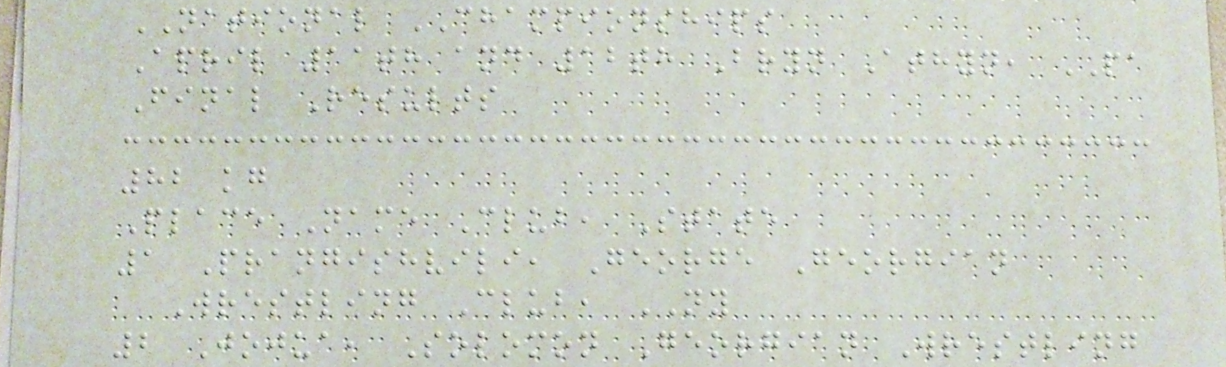NATIONAL CHAMPIONSHIPS
April 11th and 12th Bryn Athyn, PA
Final Results
82 kg
Place Name Club, State
1 Prangishvili, George Georgian
Wrestling Club, NY
2 Jojua, Solomon Georgian Wrestling
